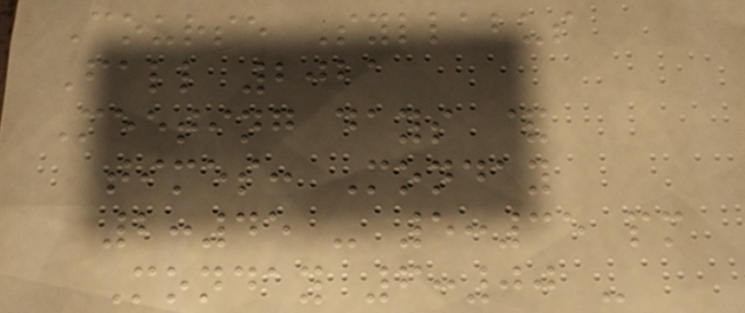Course Syllabus
Fall 2021
Meeting days &
times: Monday
2:45 - 5:35 pm
Monday 6:00 -
